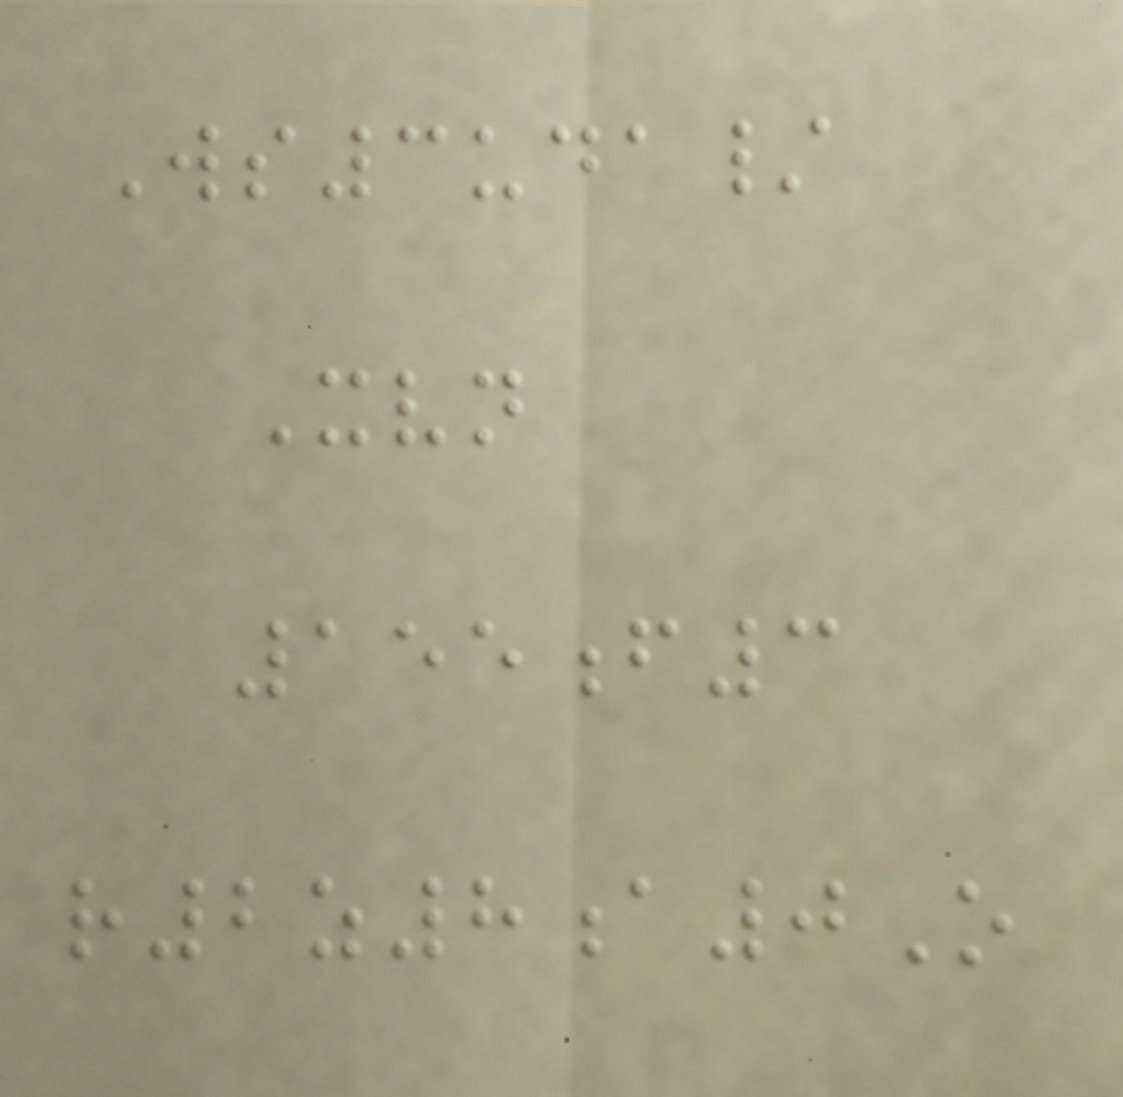Ws3uda/
Xvn
155f3
r2z8a0O
